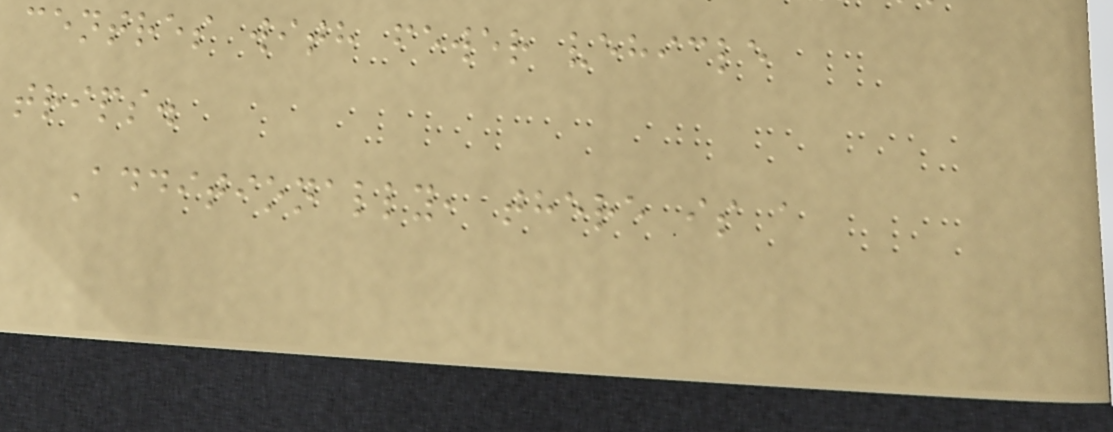centres with fewer vehicle
trips.
Additionally, there is a
